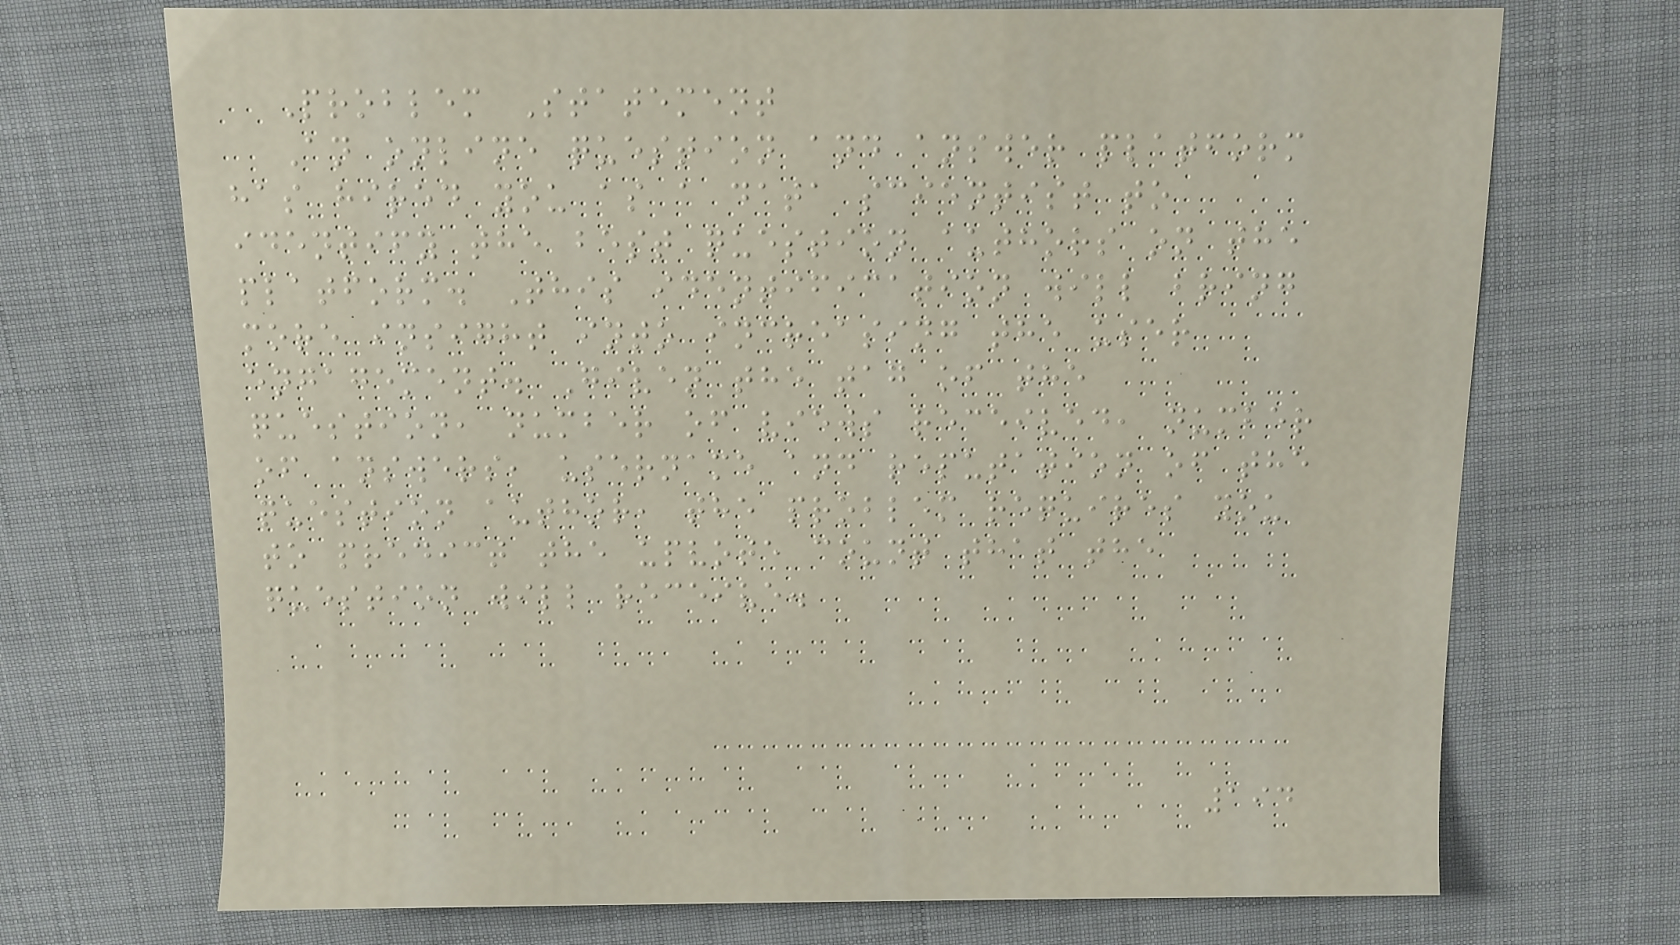Problem Statement
An online question and answer platform
has hired you as a data scientist to
identify the best question authors on the
platform. This identification will bring
more insight into increasing the user
engagement. Given the tag of the
question, number of views received, number
of answers, username and reputation of the
question author, the problem requires you
to predict the upvote count that the
question will receive.
194
